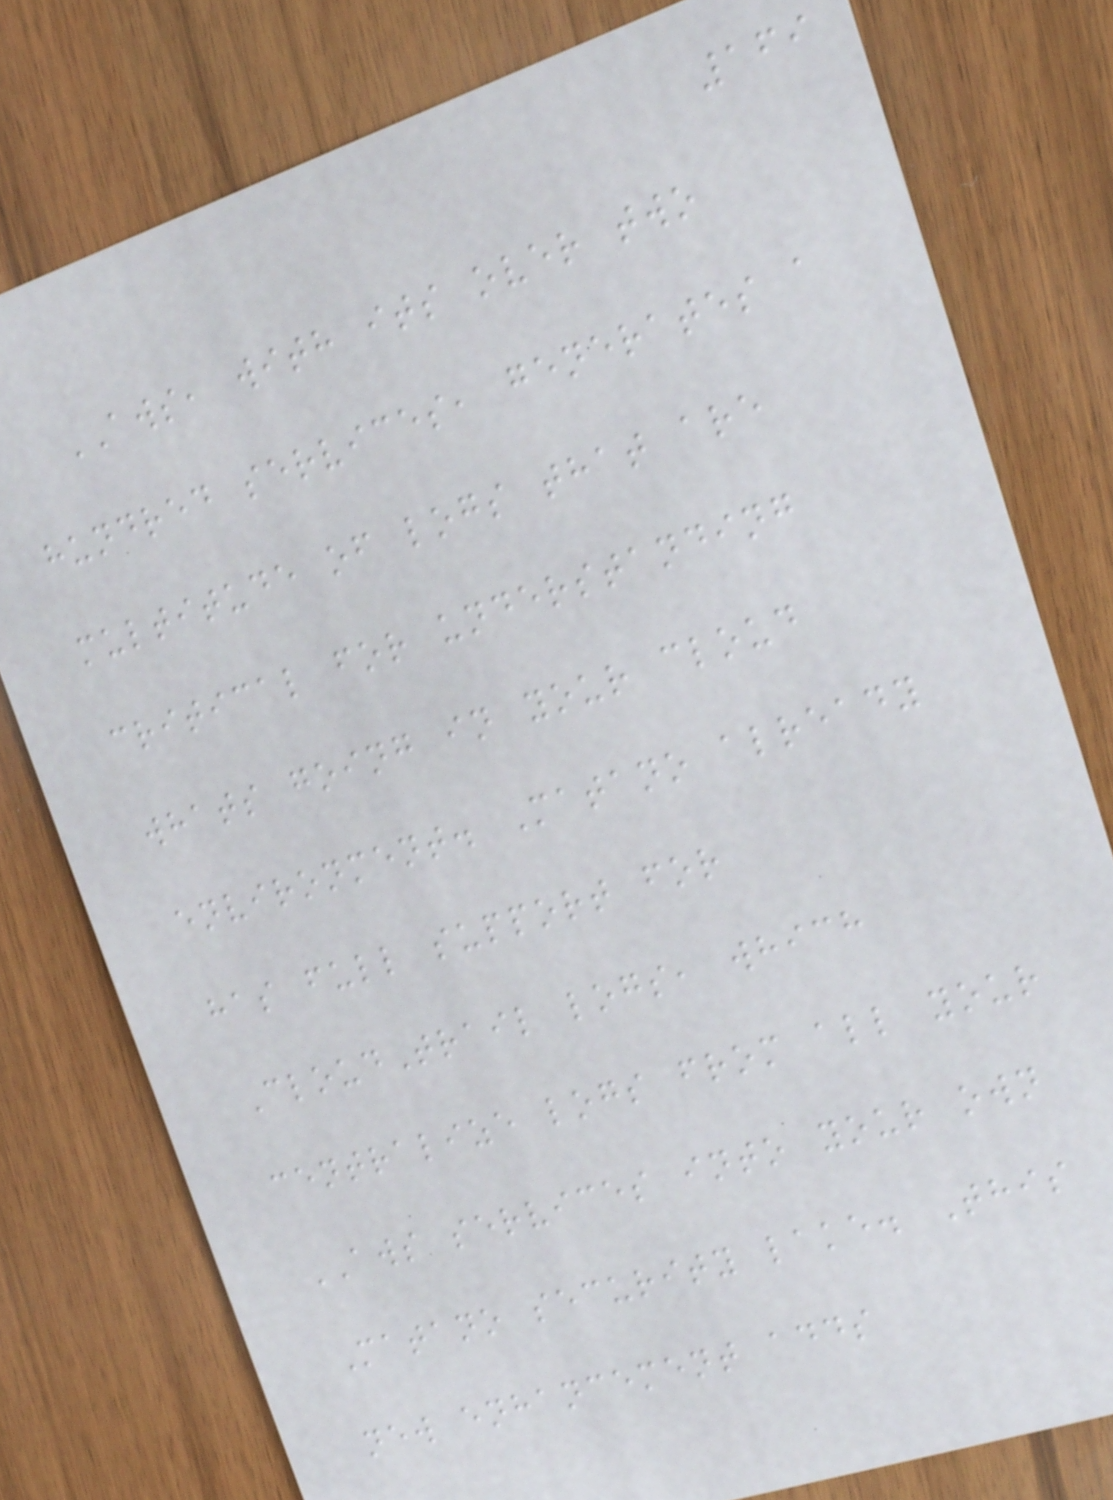169
AWS, with its over two
hundred services, generates a
multitude of logs that are
critical for understanding
whats going in your cloud
environment. Matano already
has full support for
CloudTrail logs, which
centralize logs from all your
AWS services into your own
Matano security lake. This
new enhancement adds
